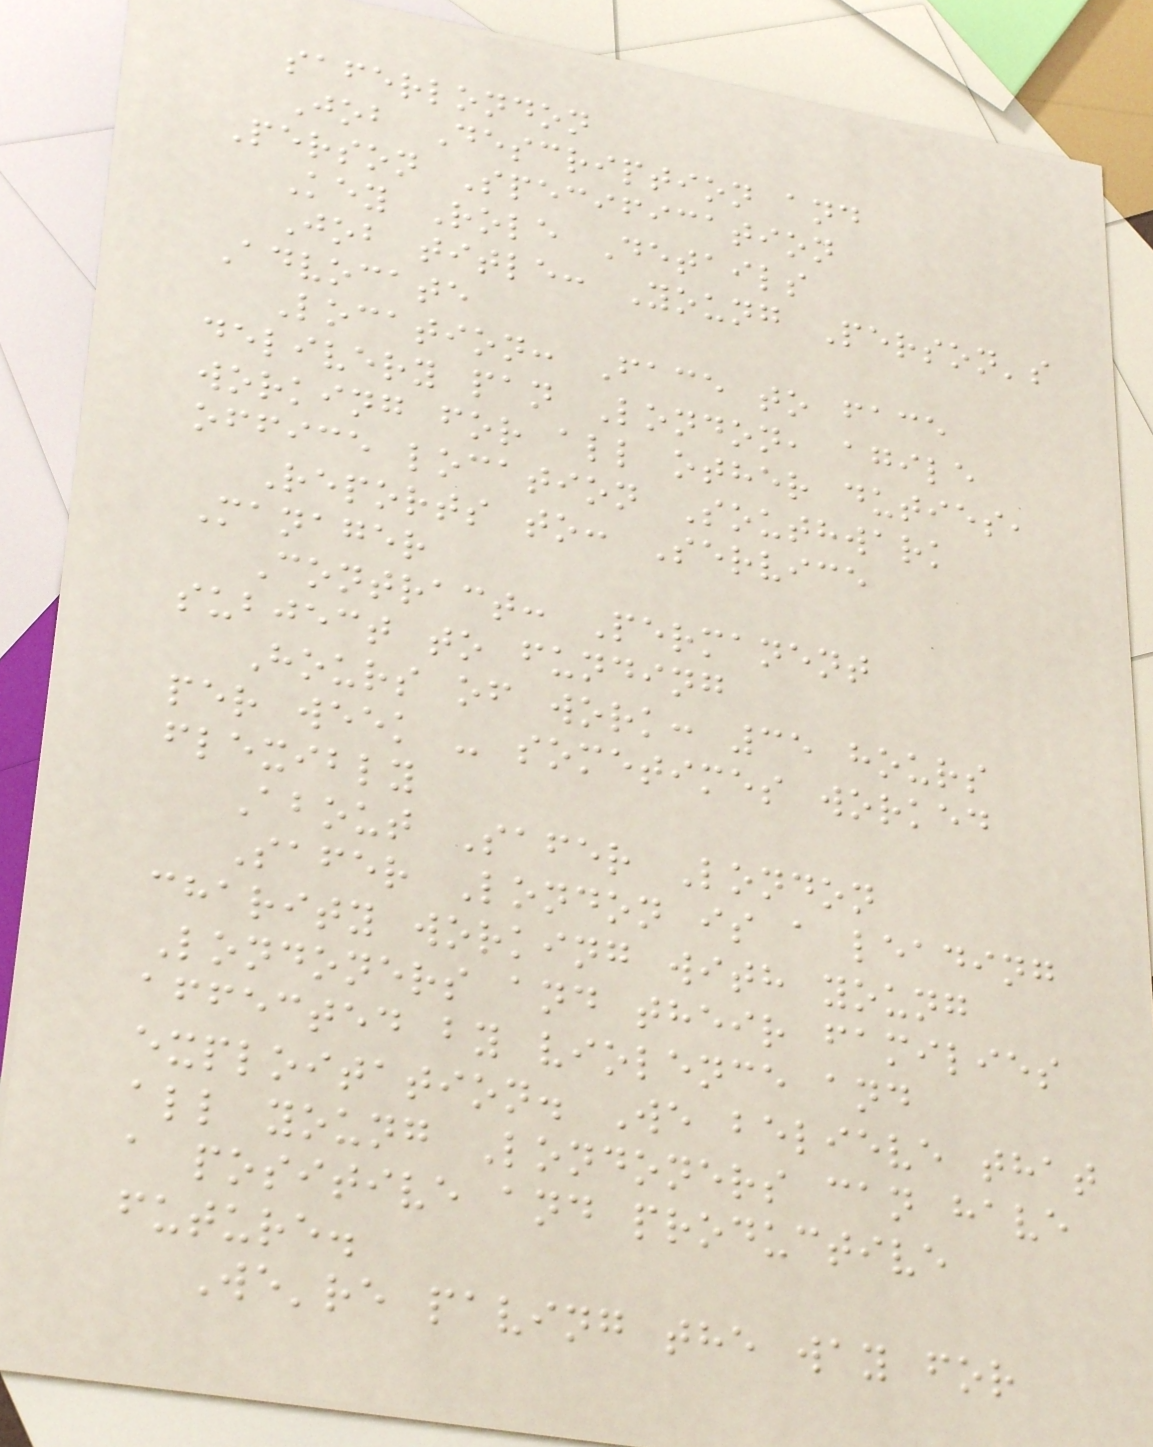saferlondon
Job Description and
Person Specification
Key Role Details
Job title: Young Person's
Advocate
Location: Face to face
delivery pan London, agile
working for all other duties,
office location Southwark
Reports to: Service
Manager
Contract: Permanent
subject to funding
Hours of work: 35 hours
per week - sometimes worked
flexibly
About Safer London
Safer London is a leading
charity working with young
Londoners and their families
affected by violence and
exploitation. We believe that
all young Londoners can have
a positive and productive
future.
We're paving the way for
